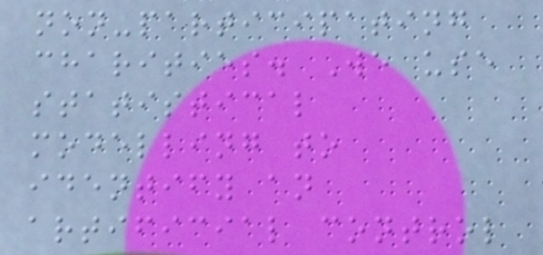non-participating
charities. We use
statistical
modelling to
identify an
artificial control
